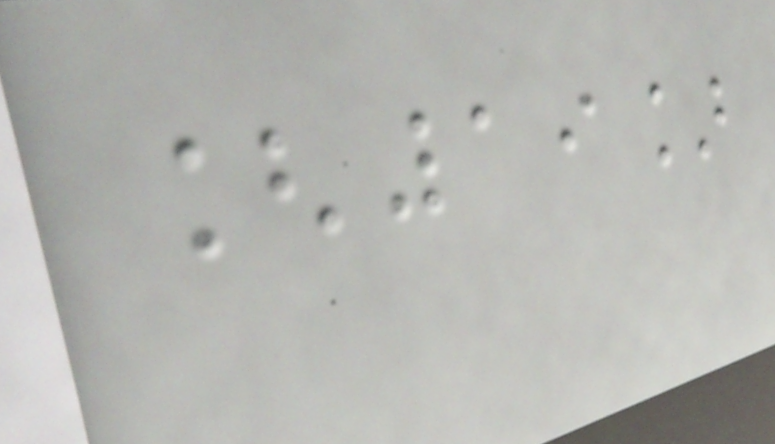[19]
